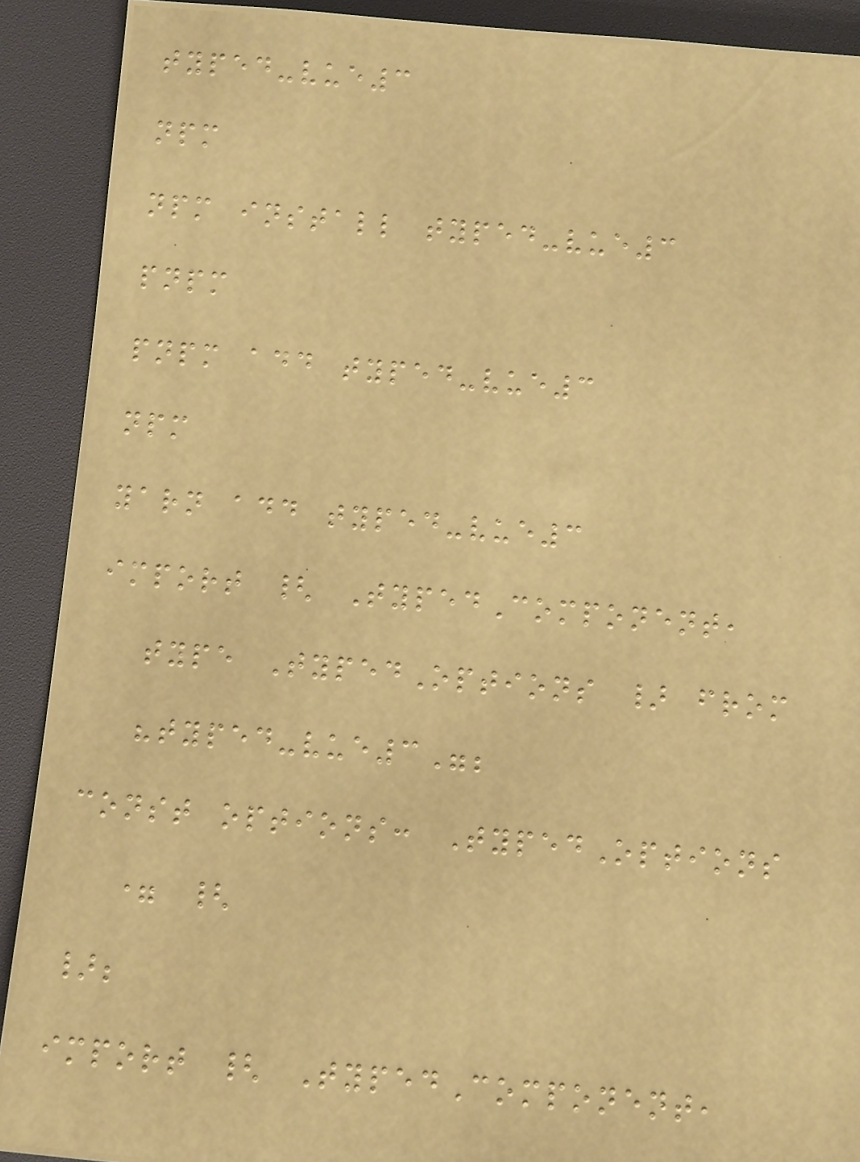typed-vue3
npm
npm install typed-vue3
pnpm
pnpm add typed-vue3
npm
yarn add typed-vue3
import { TypedComponent,
type TypedOptions } from
"typed-vue3";
const options: TypedOptions
= {
};
import { TypedComponent,
